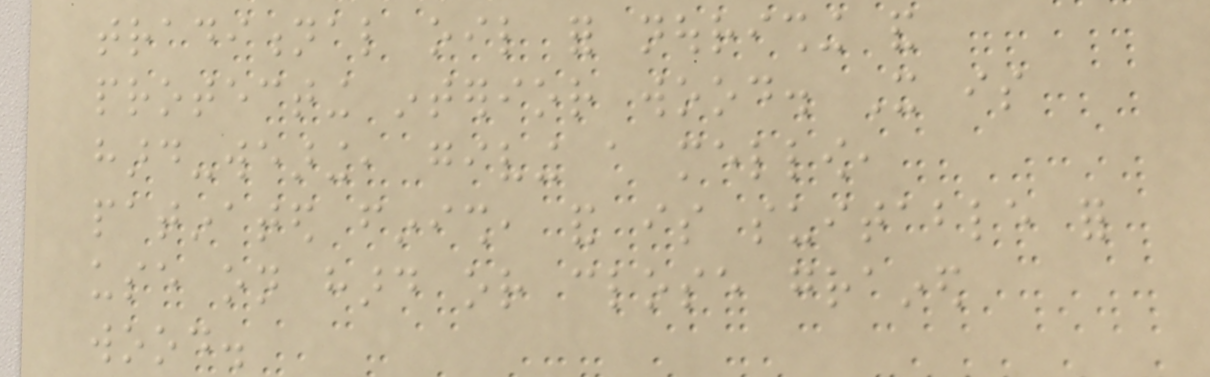traditional oil for nourishing and
protecting interior wood. It is
hard-wearing, giving a mellow,
patinated finish, and is suitable for
use on hard or close grained
wood.
